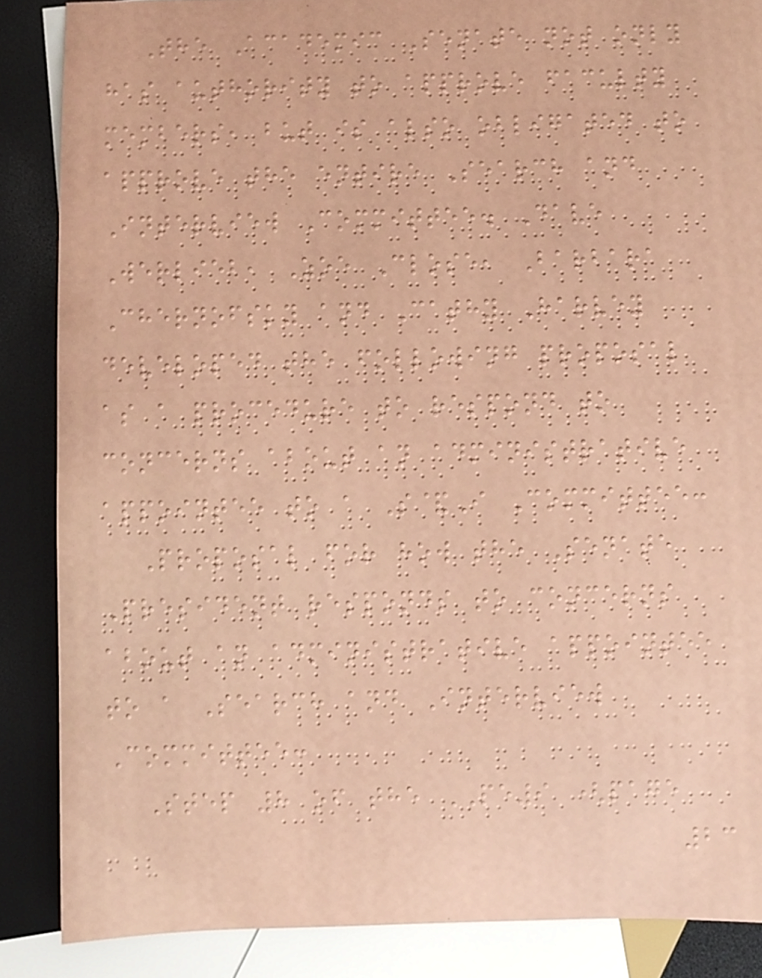The Academic Senate not only
has authority to approve faculty
members, but is also obligated to
approve the entire Search and
Interview Committee. Dave
Werlieb, Zoe Close, Barbara
Chernofsky and Cathy Harvey
developed the following proposal
as a procedure to respond to
concerns about an administrative
appointee to a S&I Committee:
Proposal for how the Senate
President responds to concerns
about an administrative appointee
to a Search and Interview
Committee:
Step 8 of the PE9 (page
23
